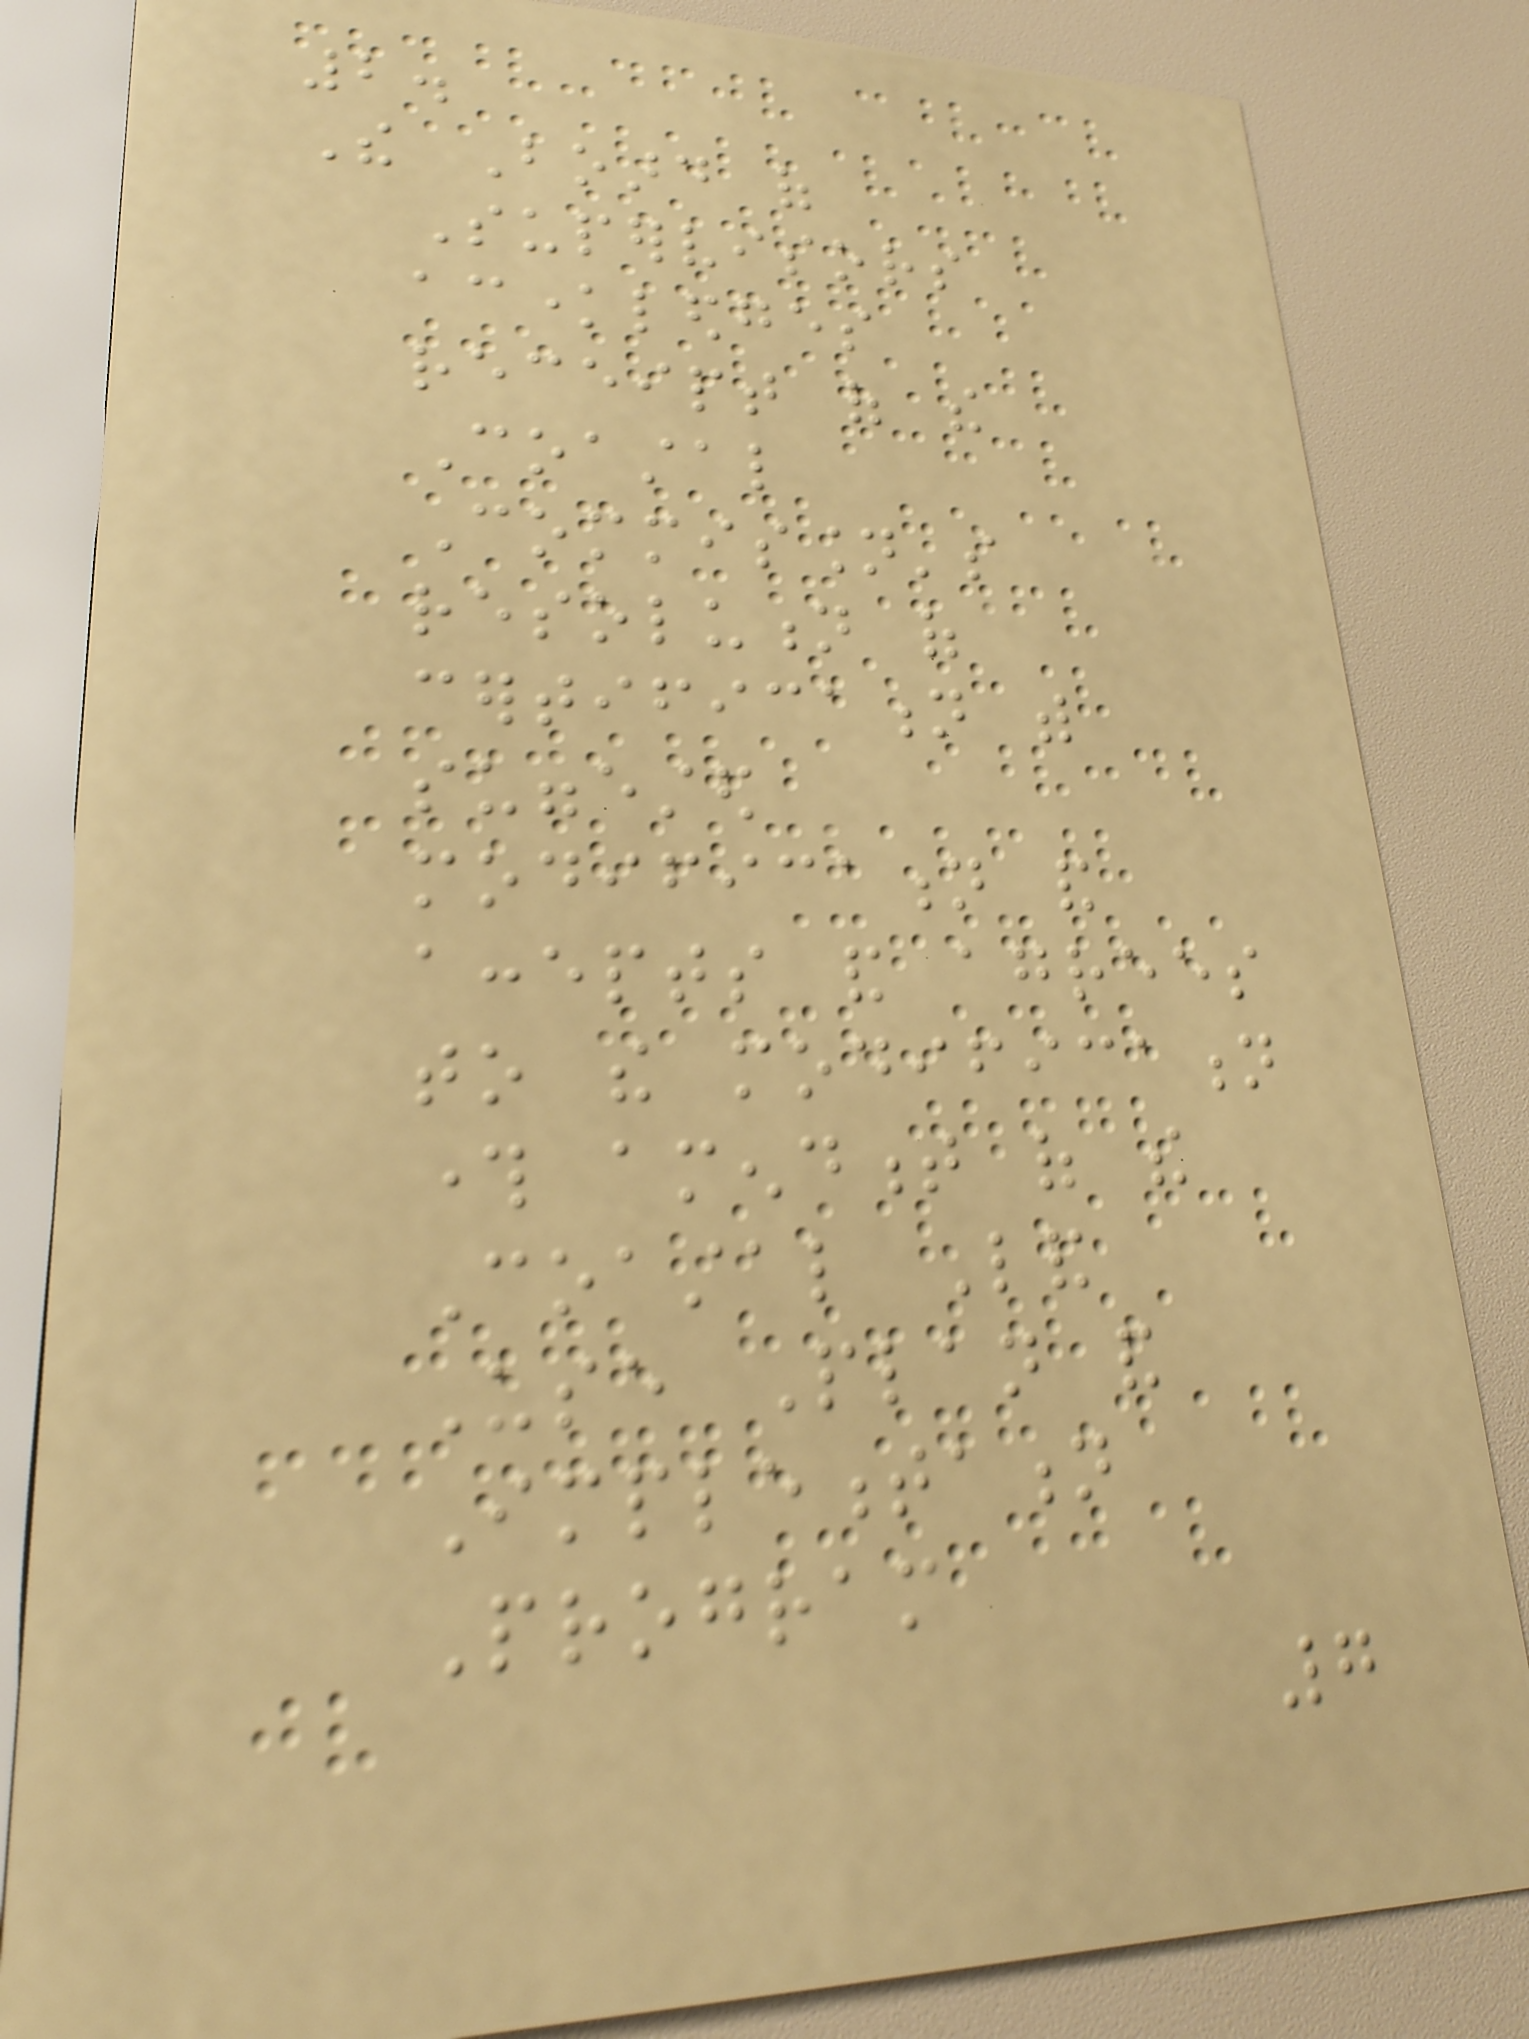2.
The Board of
Supervisors
acknowledges
receipt of the
Coastal
Commission's
resolution of
certification with
suggested
modification and
accepts and agrees
to the modification
through amendment of the
Coastal Land
Use Plan and
Implementation
Program
7
